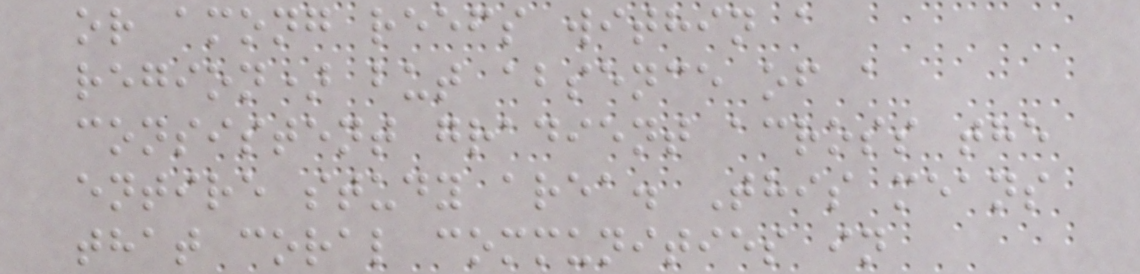or among reefs within a
region) but absence of a
consistent gradient across the
entire study area. This means
that coral communities in
